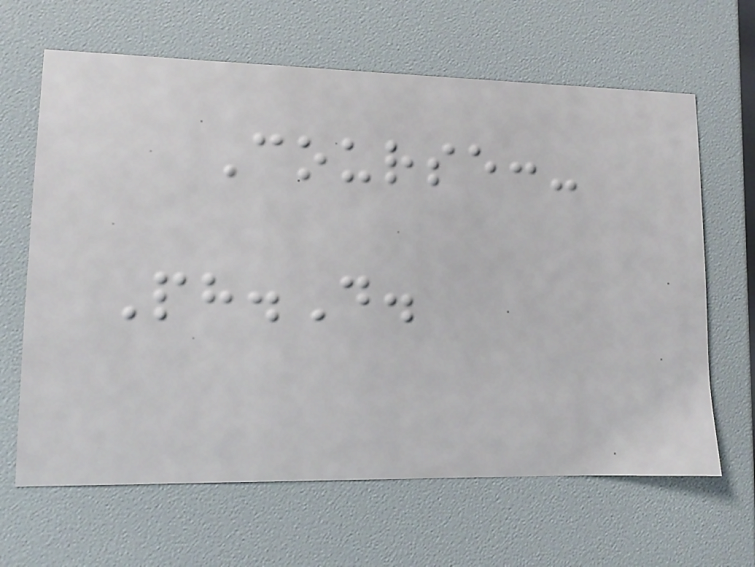Course:-
Ph.D.
